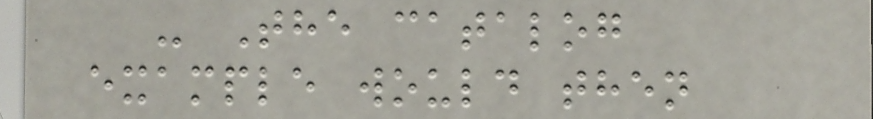- The catalog
example would then
